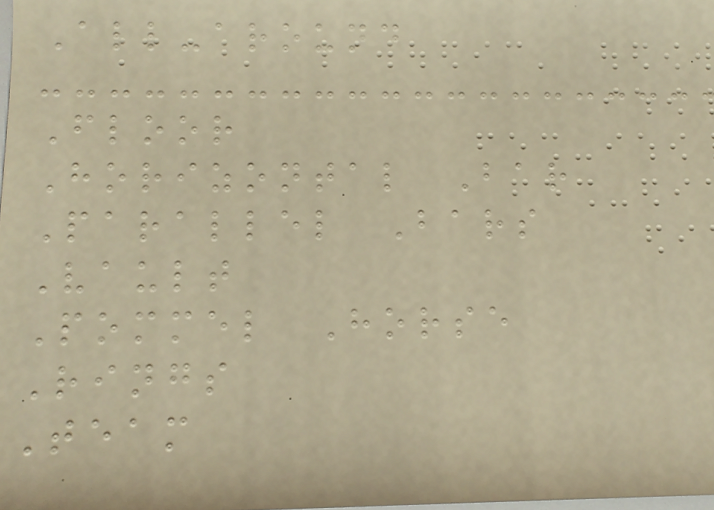All-around
Floor
Horizontal Bar
Parallel Bars
Vault
Pommel Horse
Rings
Team
